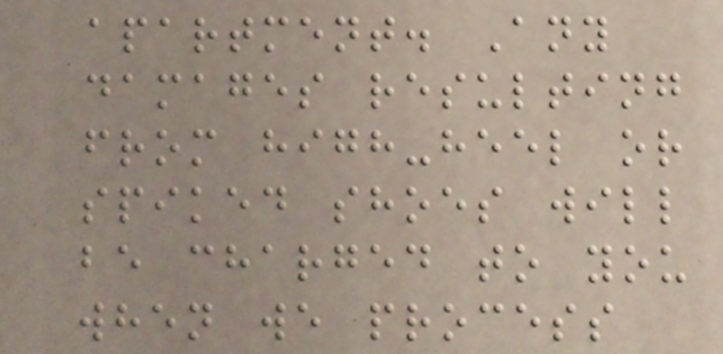apartment. Any
damages resulting
from high-heel or
spiked shoes will
be charged to you
when we process
